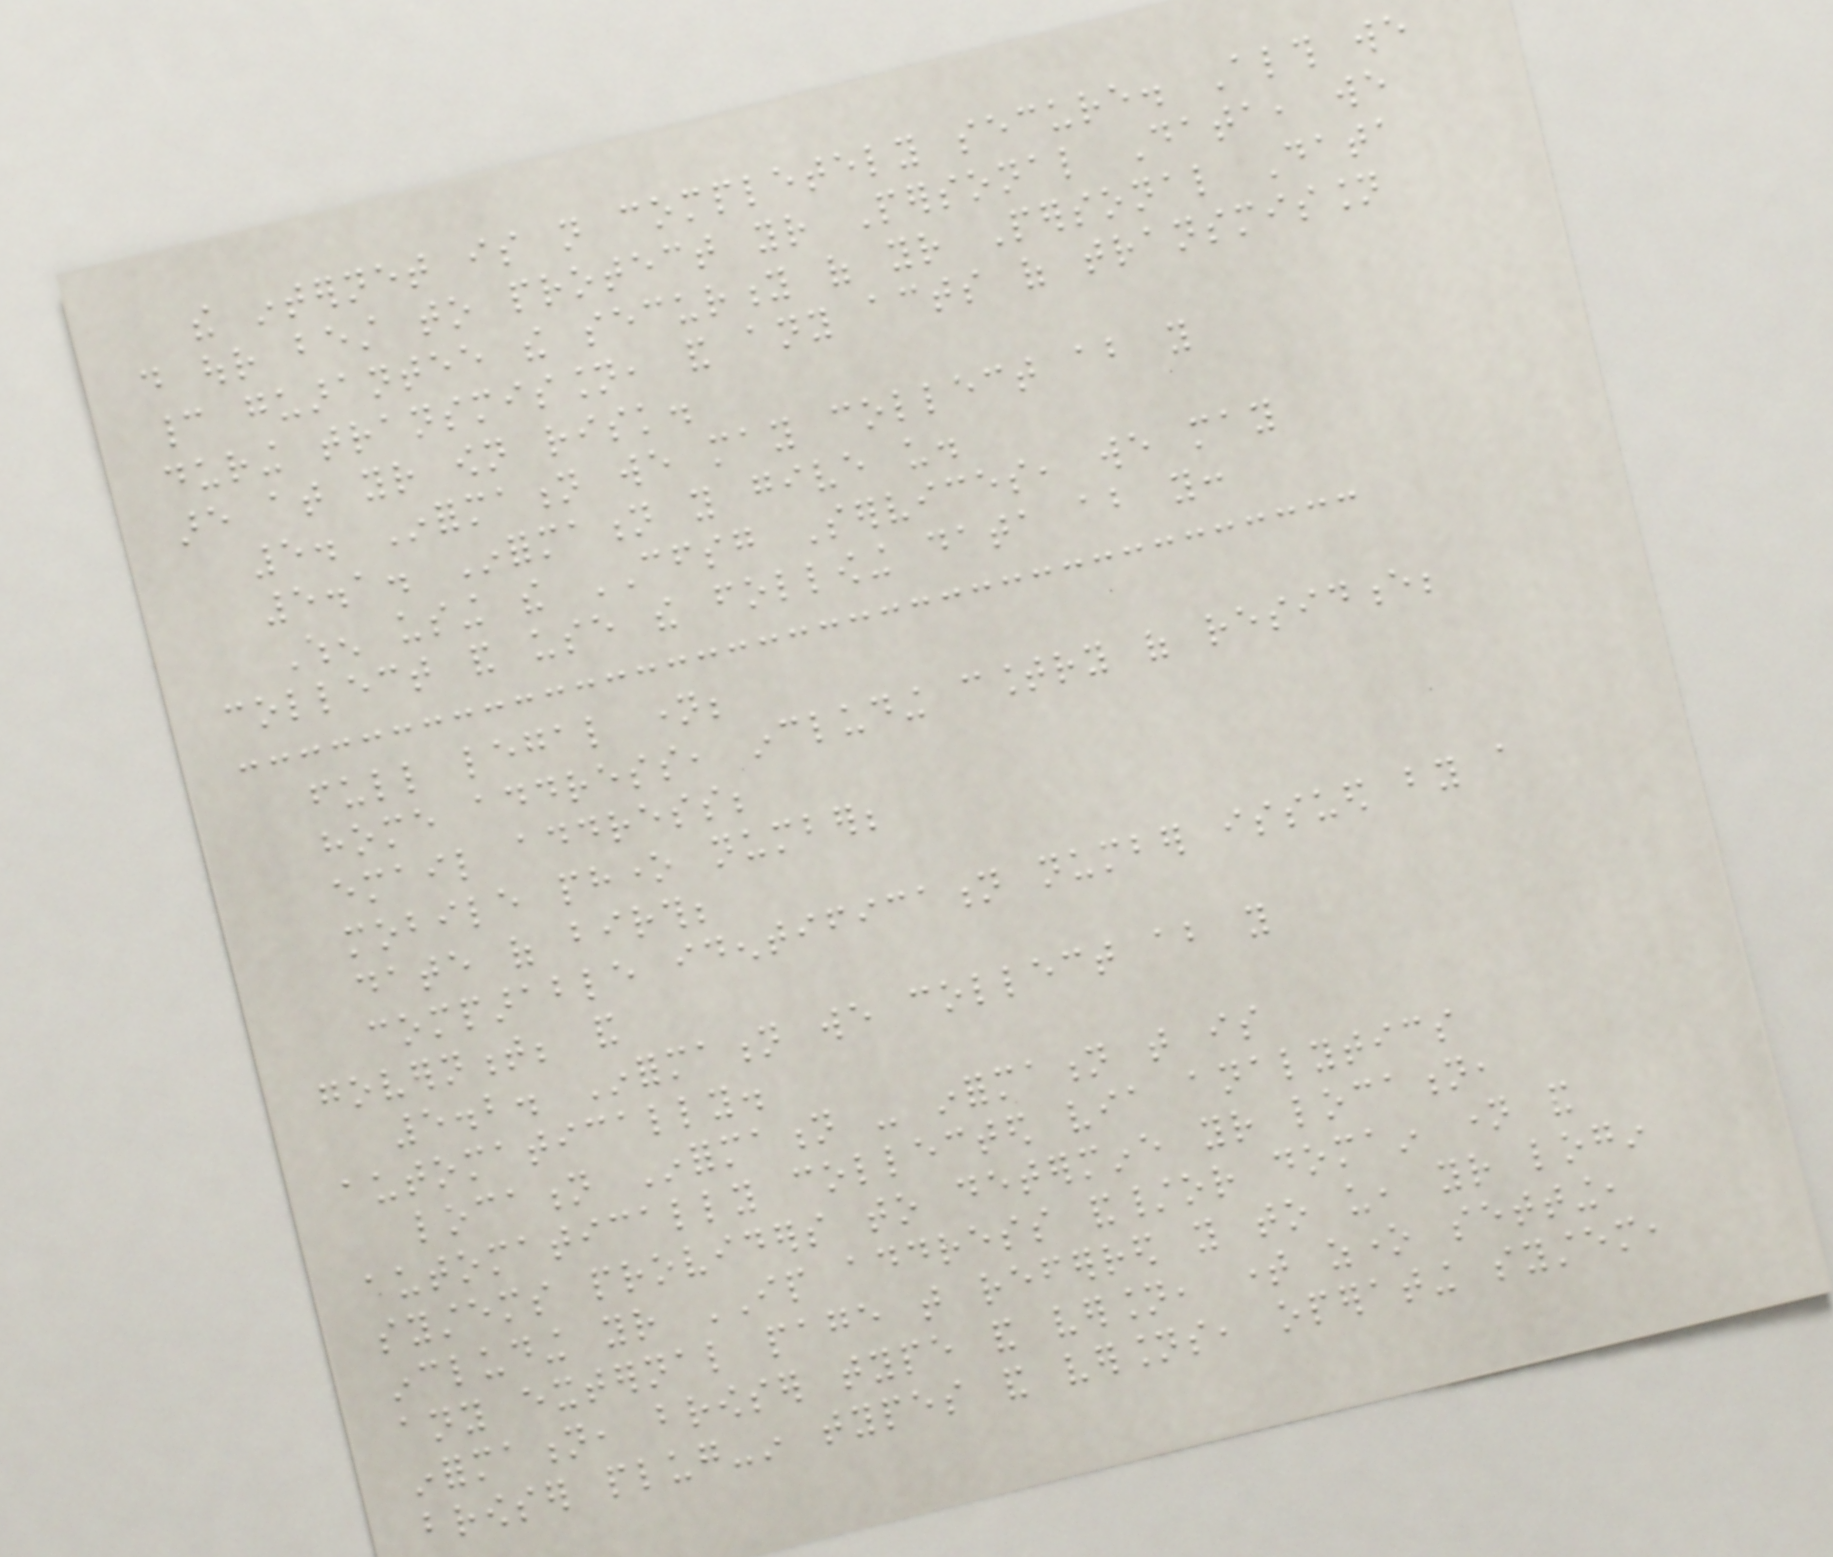the internet is not completely secure. Although we
do our best to protect your Personal Data, we
cannot guarantee the security of your Personal Data
during transmission, and any acts of transmission
are at your own risk.
5. Information we may collect about you
5.1. Information you give us.
When using the CFSG Services, we may
collect and use the following data about you:
full legal name;
home address, including country of residence;
email address;
mobile phone number;
date of birth;
comparable identification number issued by a
government; and
5.2. Information we collect about you
automatically.
location Information - information that is
automatically collected via analytics
systems providers to determine your location,
including your IP address and/or domain name and
any external page that referred you to us, your login
information, browser type and version, time zone setting,
browser plug-in types and versions, operating system,
